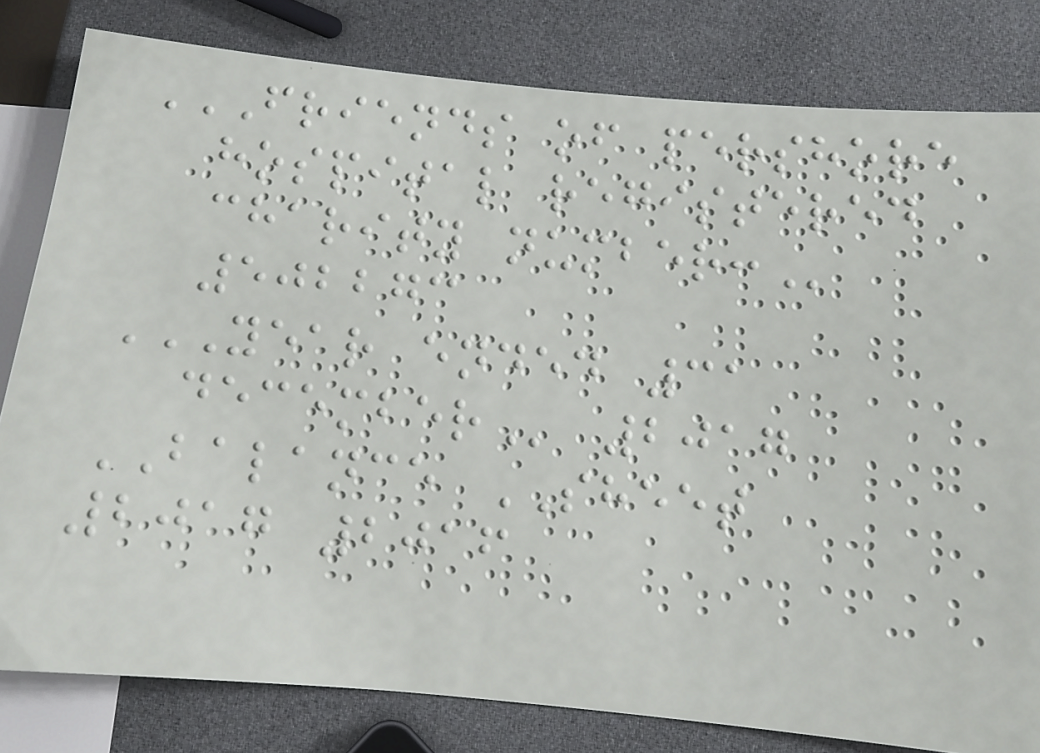FRIENDS OF PERSHORE
HOSPITAL REGISTERED
CHARITY NUMBER:
502273
YEAR ENDED 31
DECEMBER 2017
BALANCE SHEET
2017 2016
